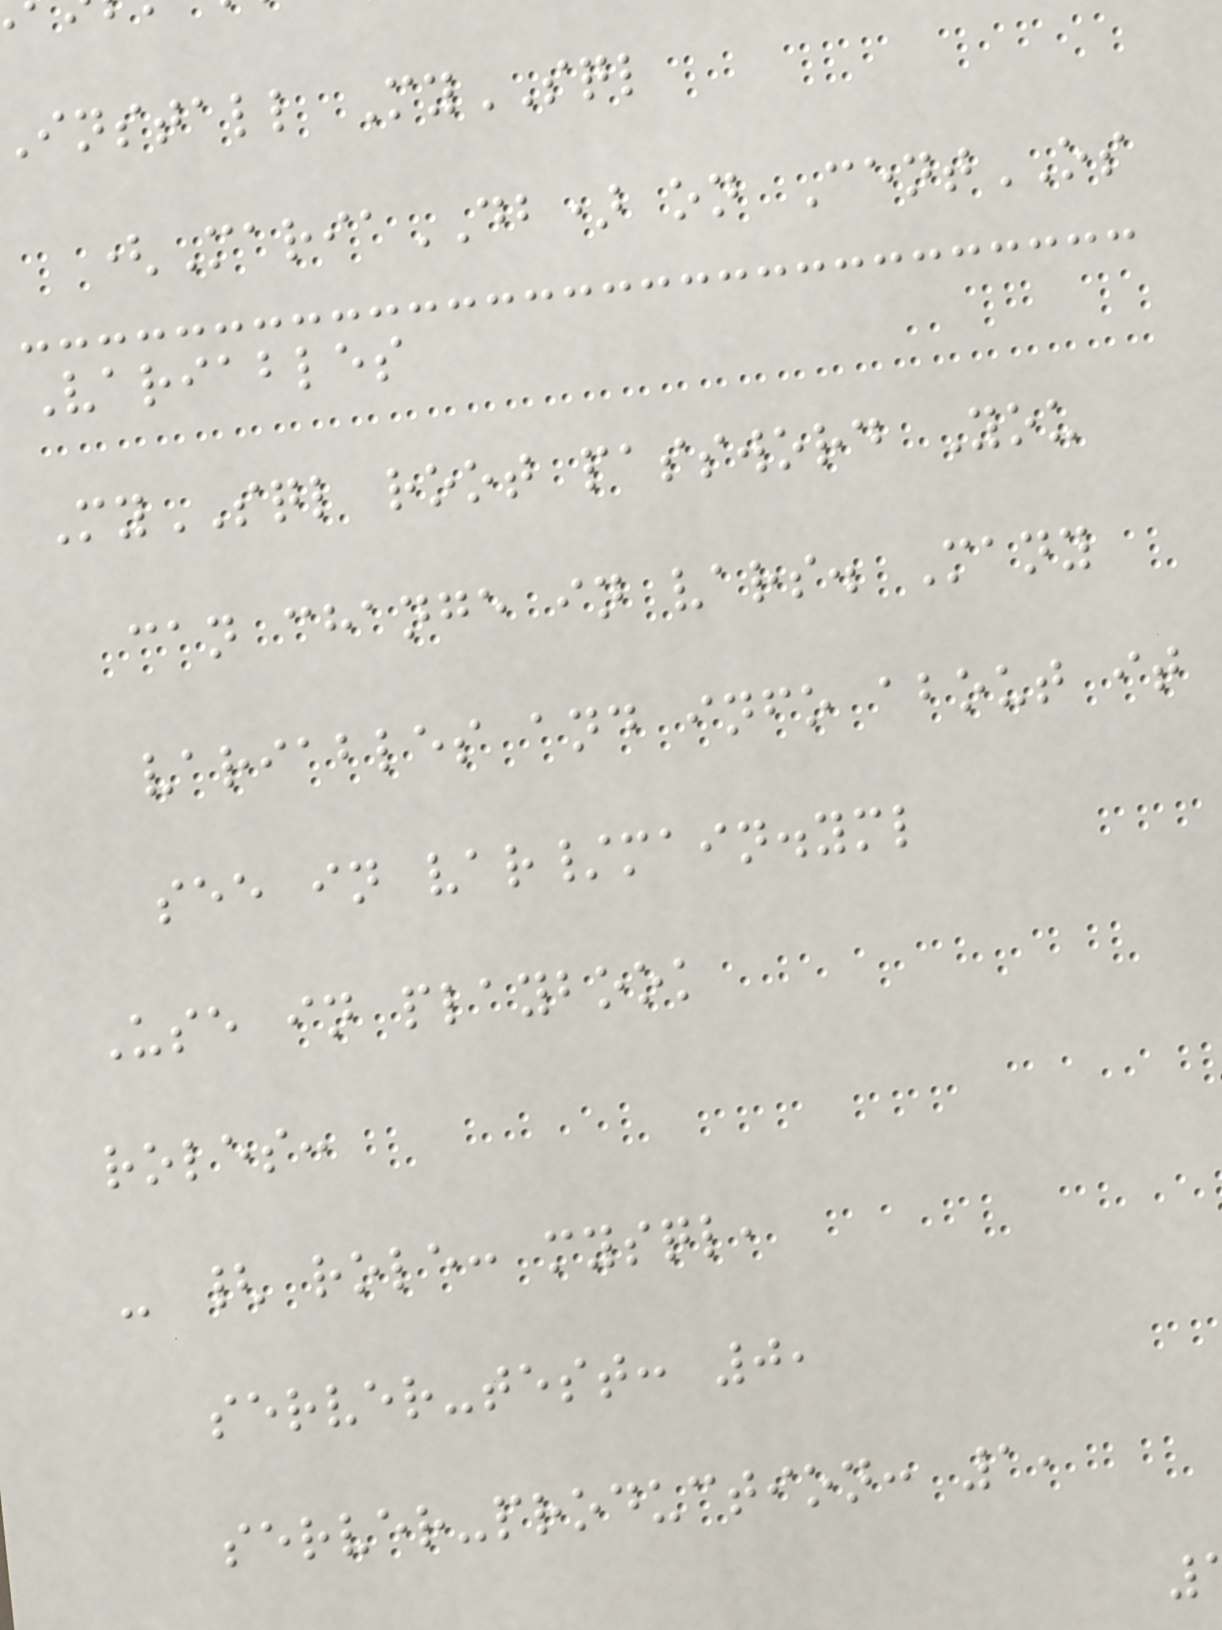install MySQL
(MariaDB) on CentOS
Variables
MySQL root password You
can change in vars. Many
variables and info about it
see in var/main.yml
Use in playbook
roles:
- { role: mysql,
server-test: 0,
server-production: 1,
